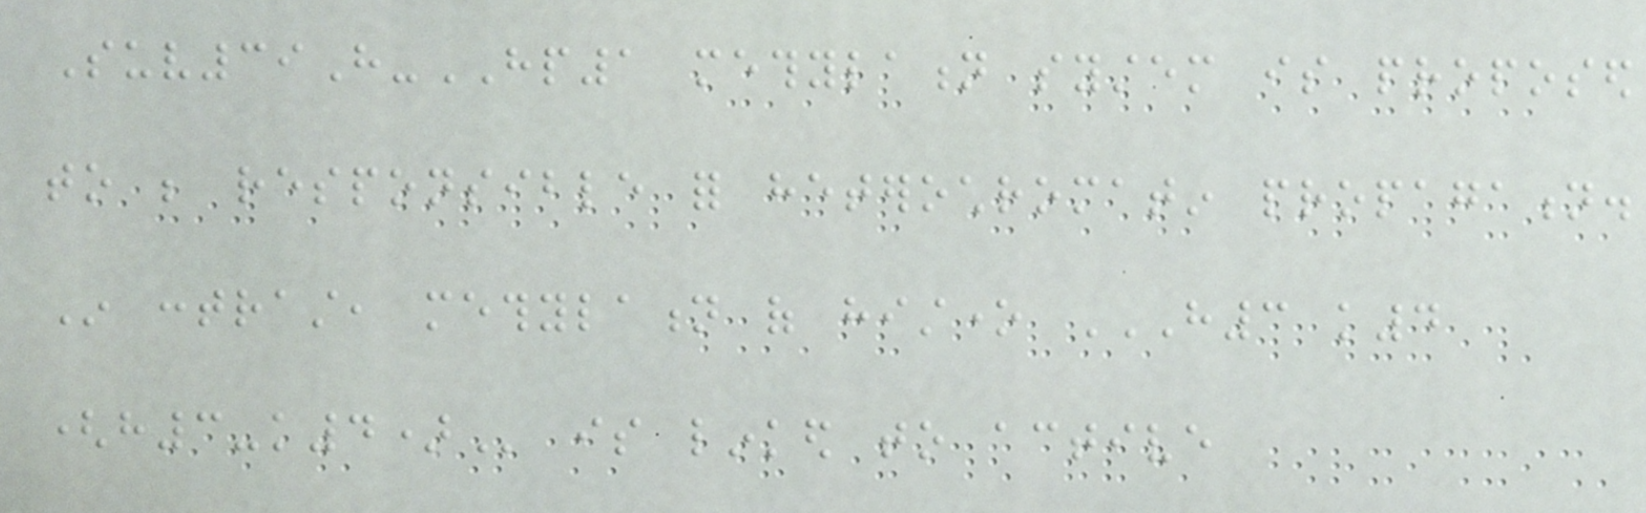Suv39H-HP1 methylation system is proposed
to be responsible for heterochromatin propagation.
In contrast, methylation of histone H3 K4
(H3-K4) is linked to active
